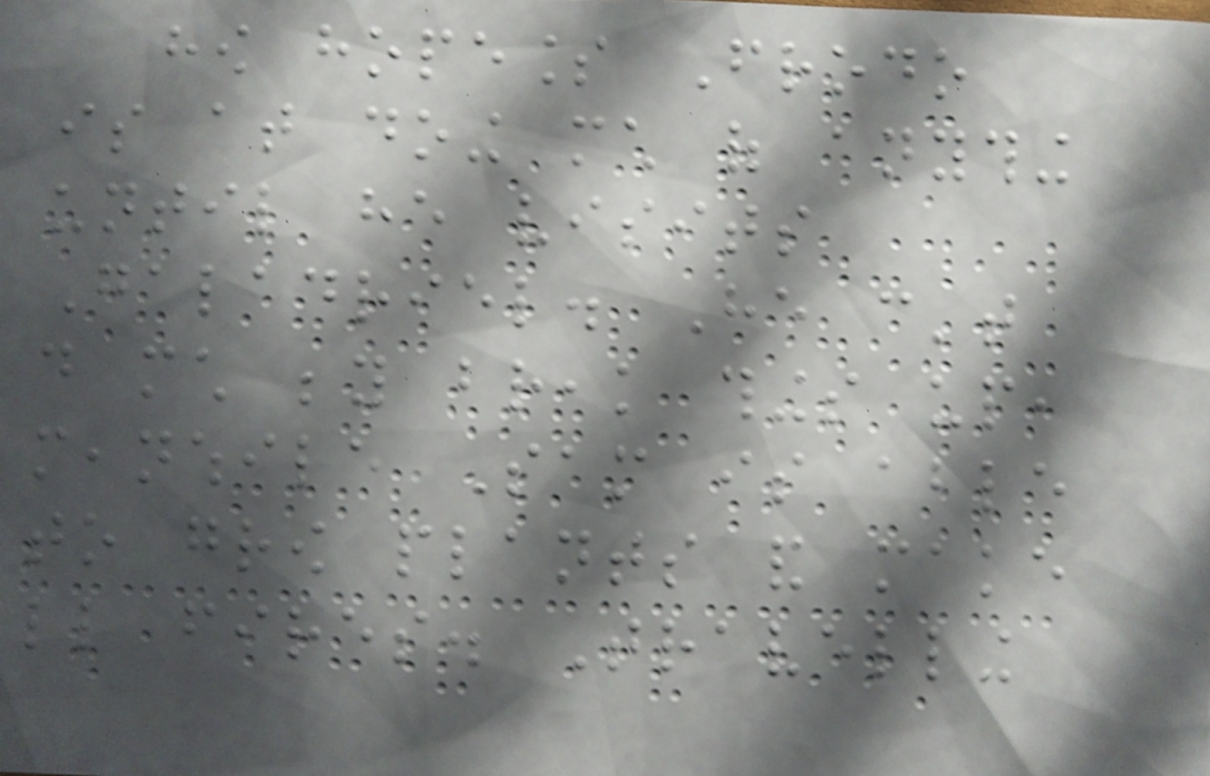how hopeless Frodo
is at doing much of anything
until he visits
Galadriel. He can't
do much beyond break things up,
meanwhile Sam is able
to grow plants and make
little fires. Travelling
